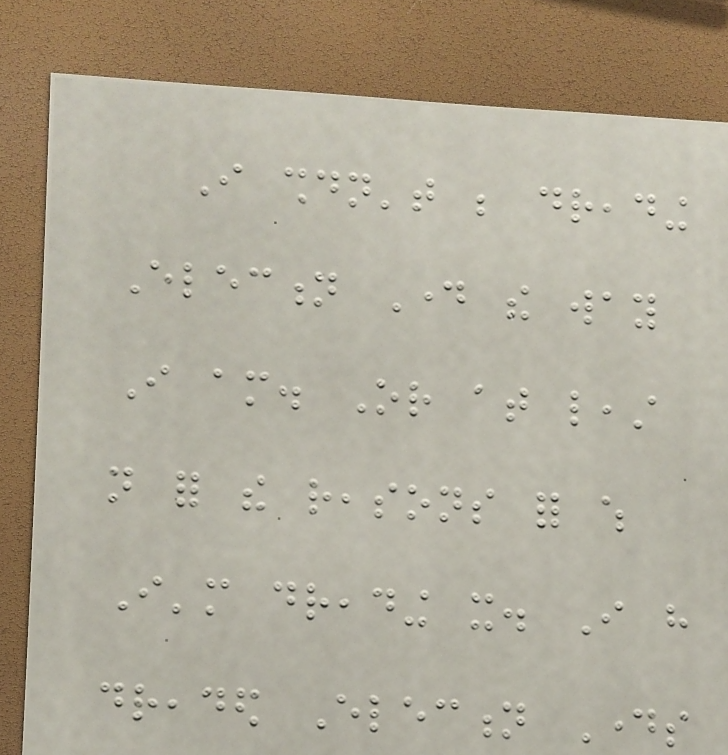I shouldn't be dreading
Election Day the way
I am. Or at least
not for the reasons for which
I'm dreading it. I have
dreaded Election Days
